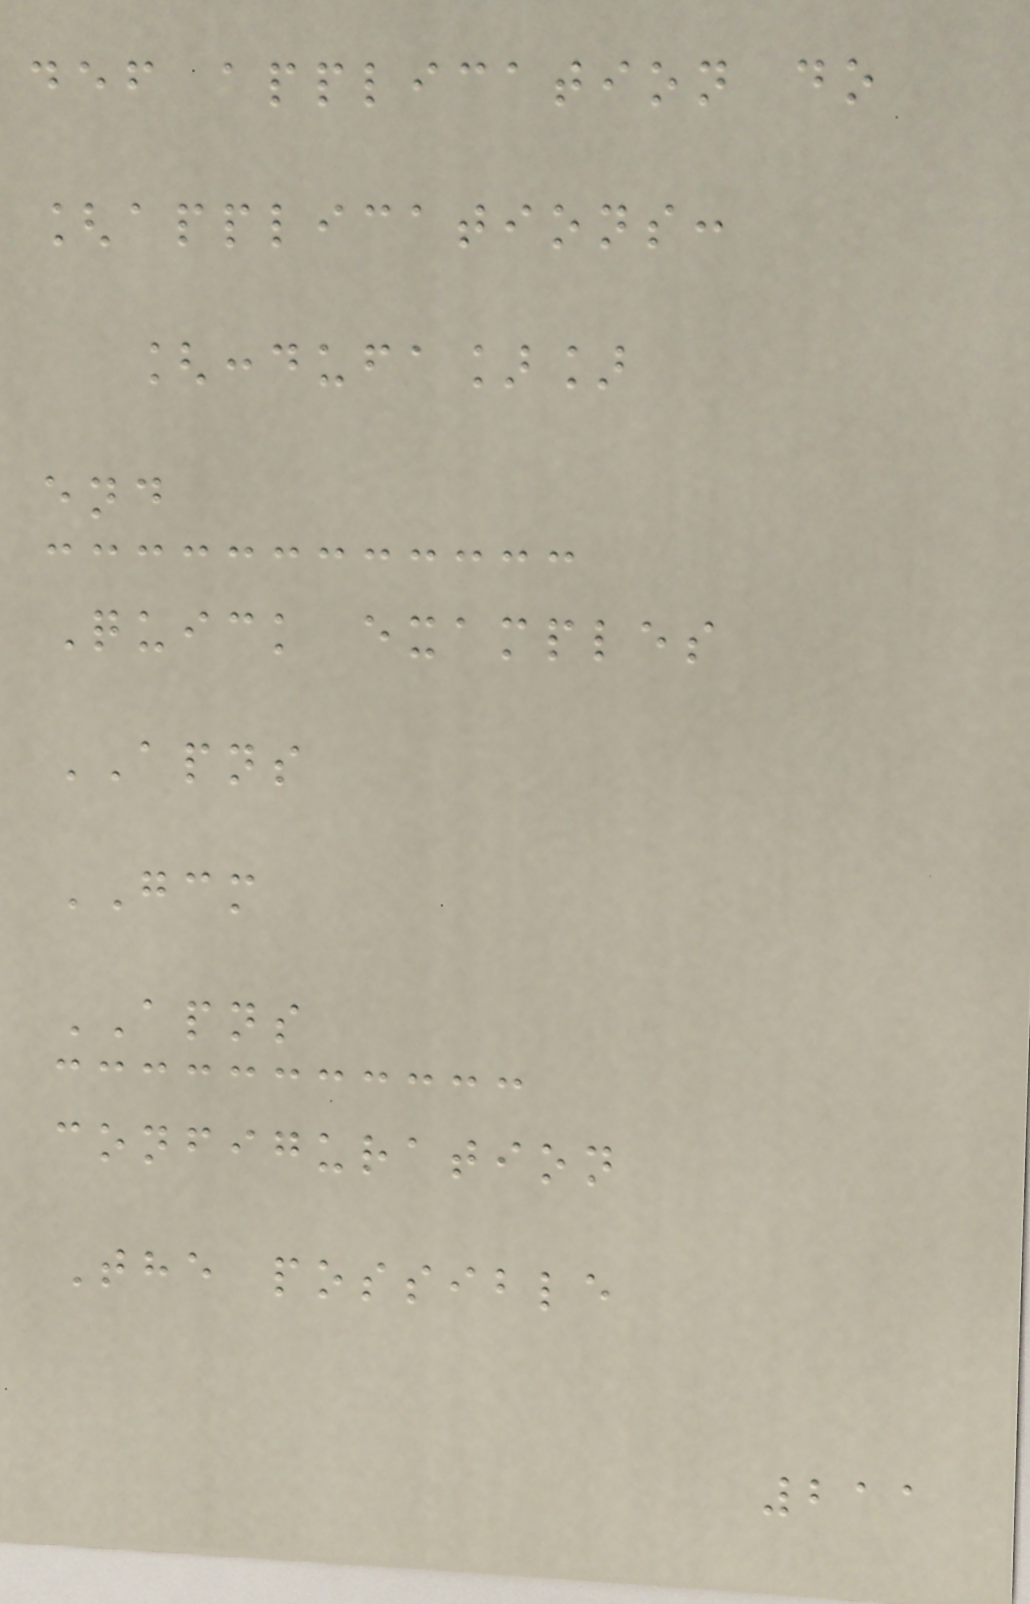def application do
[applications:
[:dufa]]
end
Quick examples
APNS
GCM
APNS
configuration
The possible
211
